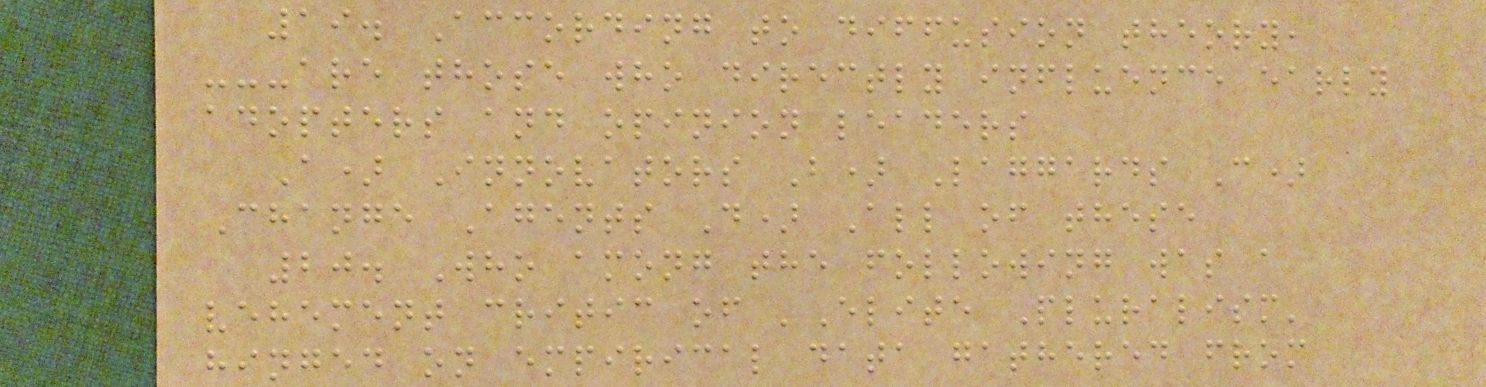19. According to diffusion theory,
---are those who directly influence early
adopters and opinion leaders
A) Innovators B) Laggards C)
Change Agents D) All of these
20. Who among the following was a
vehement critic of 'Elite Pluralism'
hinged on empirical data gathered from
